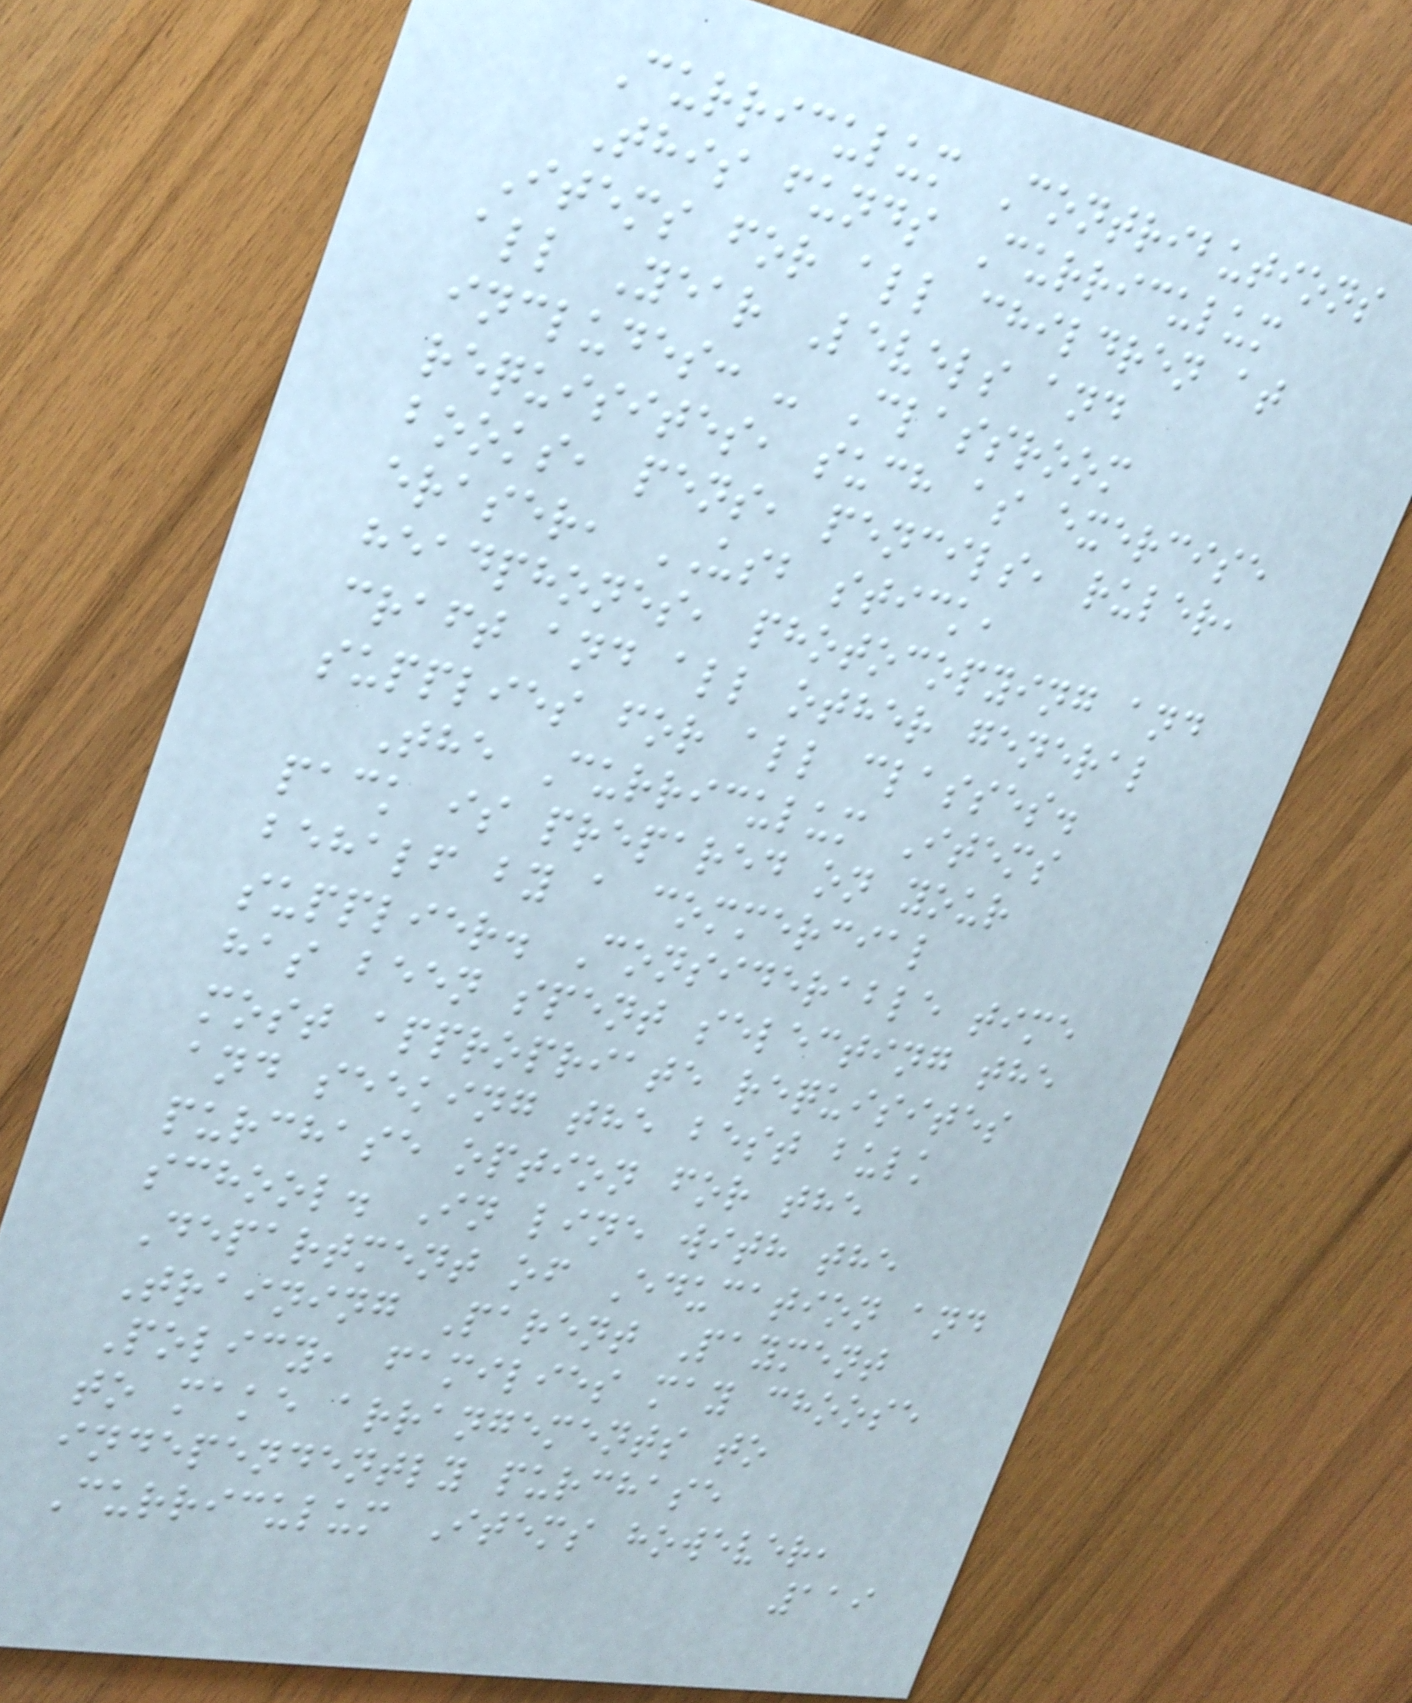Curriculum Contributions
This funds Curriculum
Items for all children at
all Year Levels and
includes: - Classroom
requisites, such as exercise
books, pens, pencils, ruler,
eraser, USB stick,
headphones, photocopying and
craft and all other general
supplies for all classes.
The Curriculum Items
pack is prepared on your
behalf by a commercial
supplier. Considerable time
has been spent selecting the
most appropriate requisites
and seeking the best bulk
purchase option for the
school. In line with the
Department of Education and
Training Parent Payment
Policy, families may choose
to make arrangements to
independently purchase
Curriculum Items however,
119
